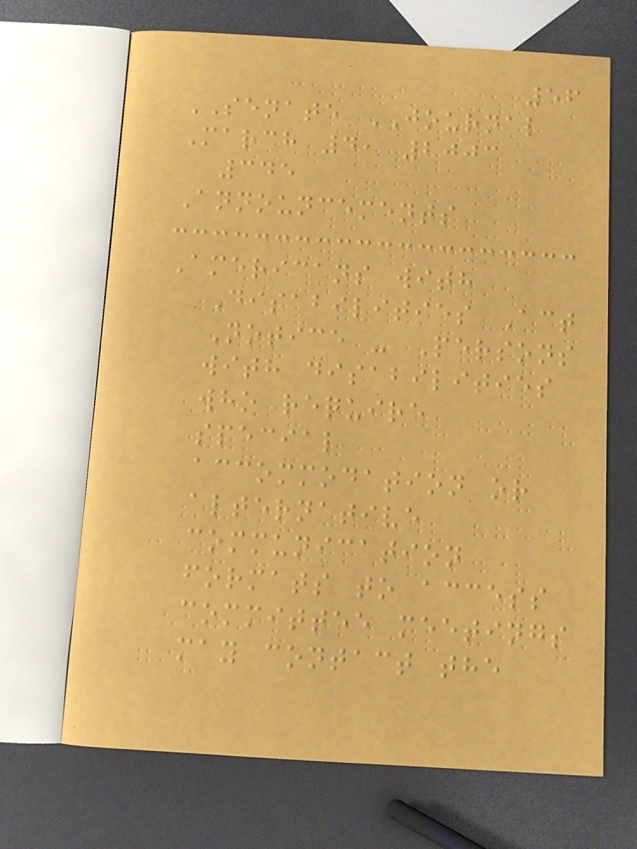56
SENATE JOURNAL
March 4, 2003
345
Announcements
Americans with
Disabilities Act
Notice - Persons
with disabilities
who require
special
accommodation or
alternative
communication
formats to access
committee meetings
may contact the
